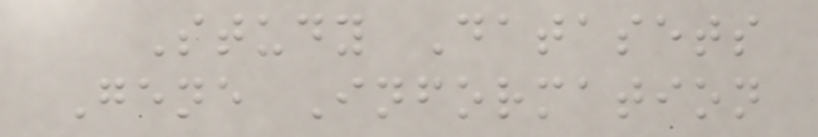Study Datasets
Gene Information
